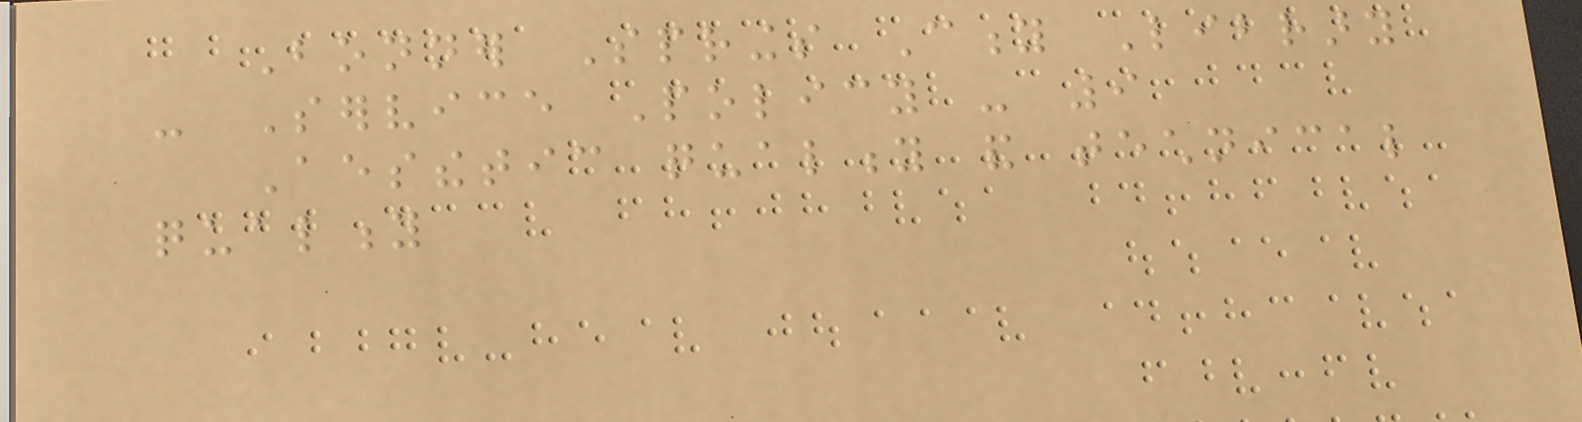Bonner Springs City Library
- Service Policy - 9
Aesthetic quality and technical
quality
